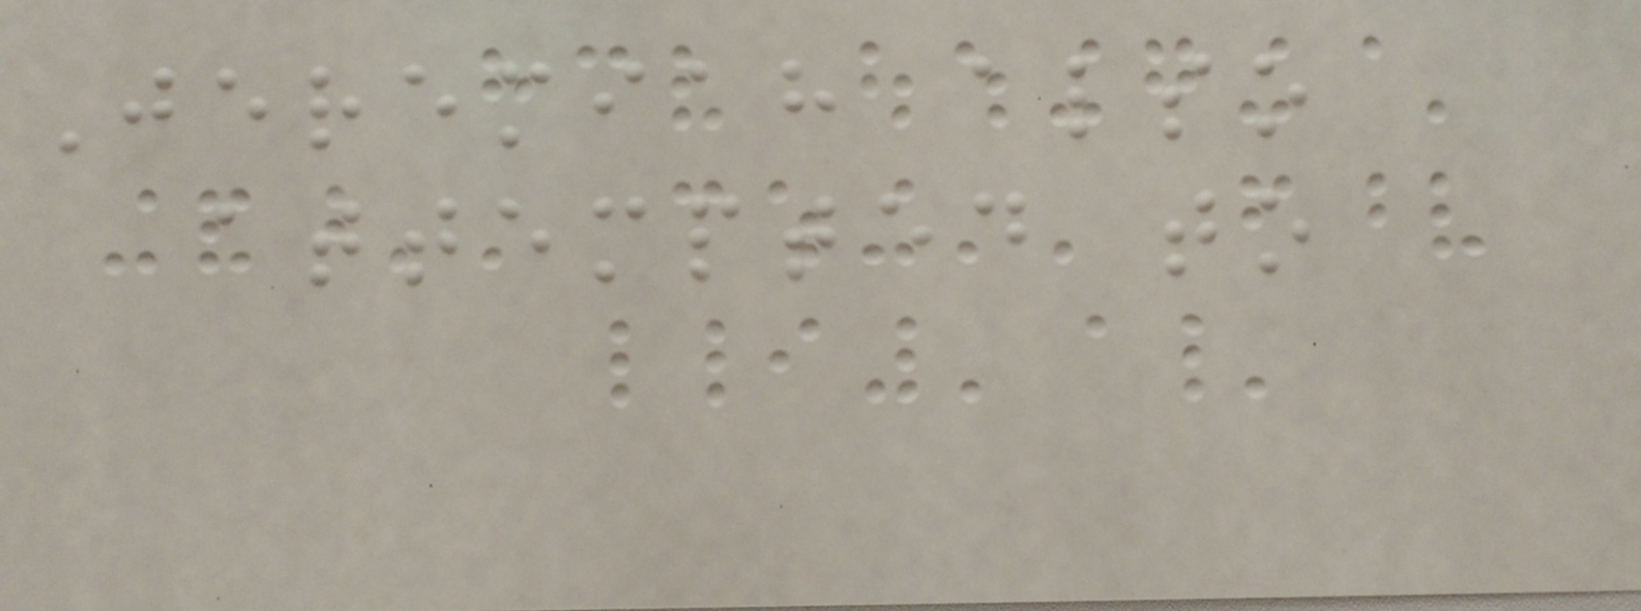Jeremiah also
attempted to
